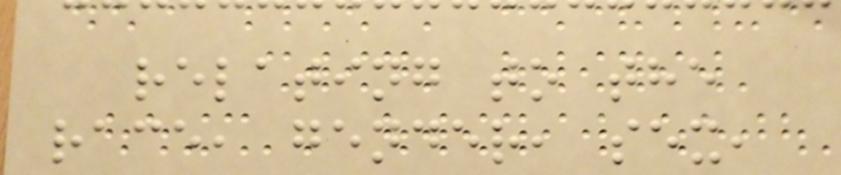relating to the
race, gender, sex,
